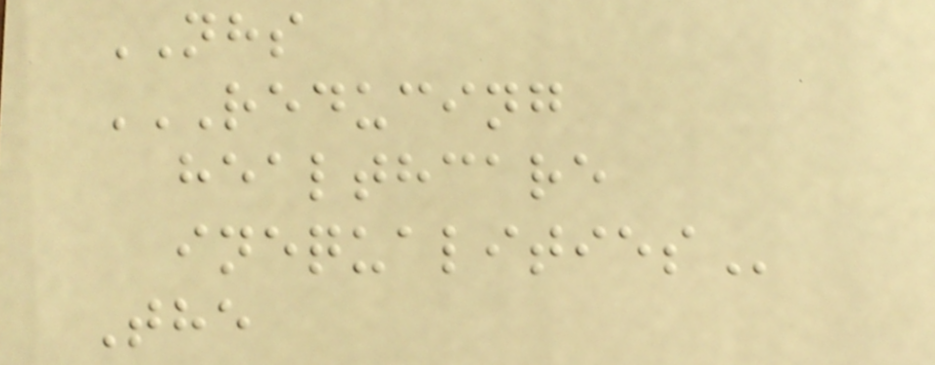NHS
REDUCING
HEALTHCARE
INEQUALITIES
The
